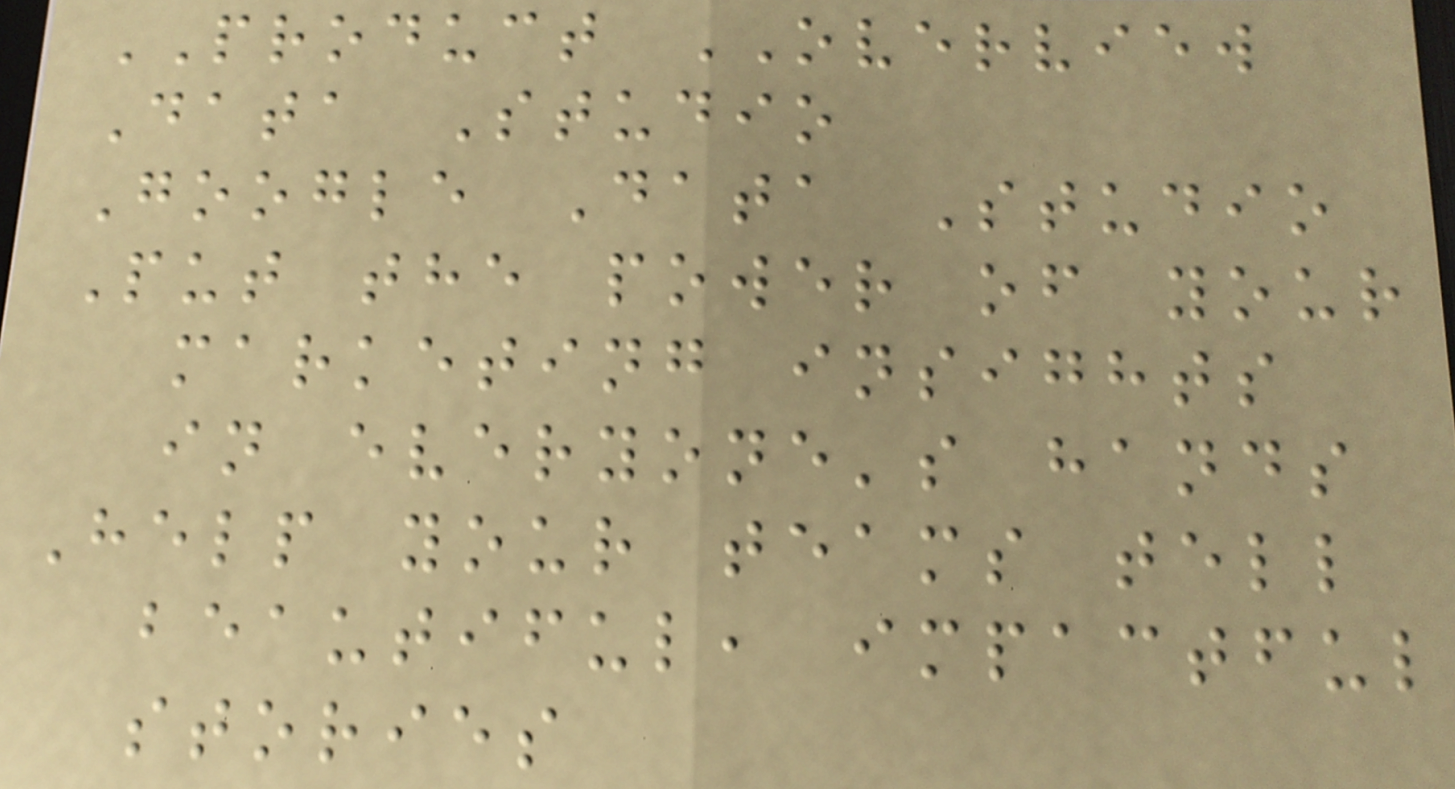PRODUCT OVERVIEW
Data Studio
Google Data Studio
Put the power of your
marketing insights
in everyone's hands
Help your teams tell
beautiful, impactful
stories
